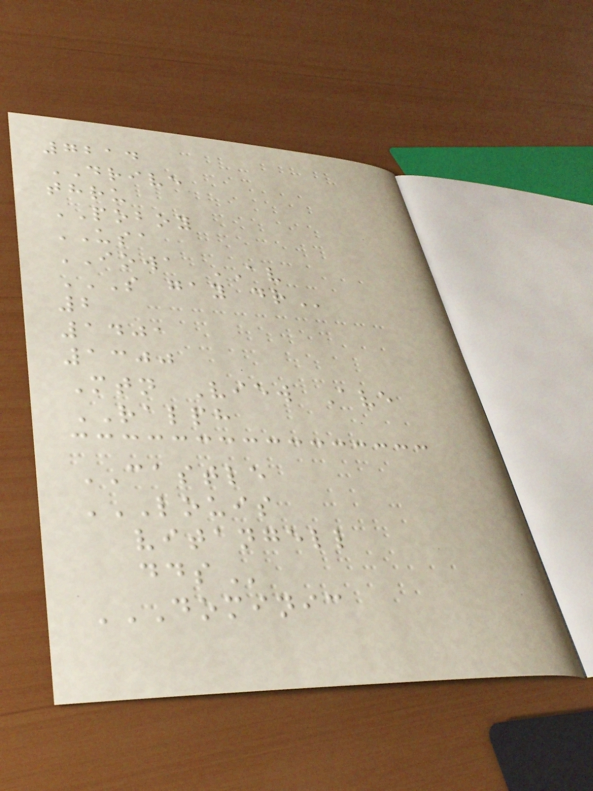7214
DRIVE
thru
POBOY
USA
IOWA AV
S GAY DR
2
1401
1300
Mtn View Ave
RALPH
CASTLE
LOUIS
VITANGELL
DDS
DOMINIC
